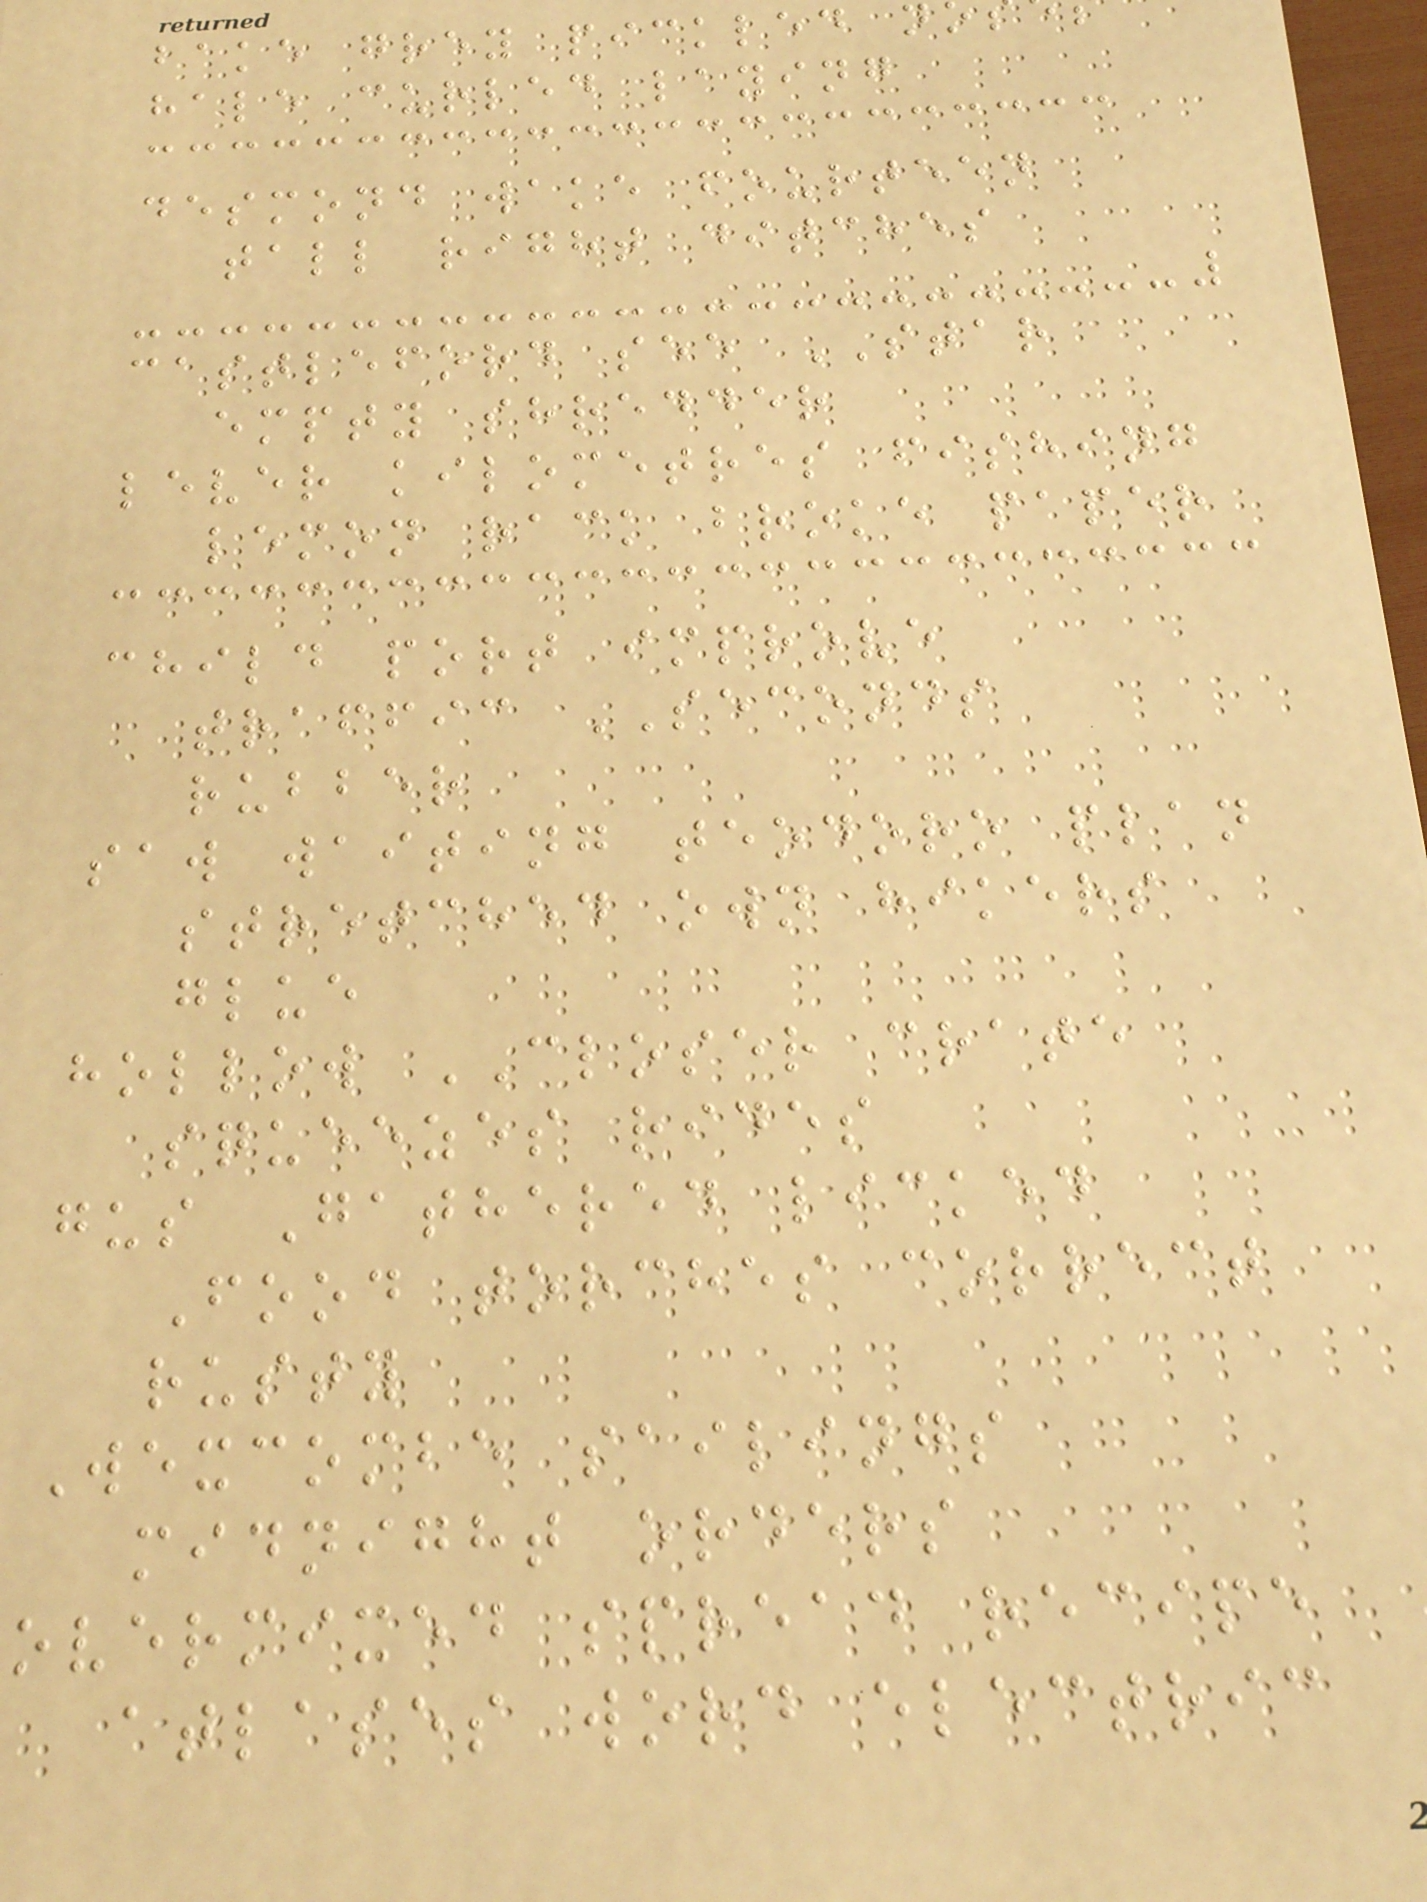bake grey pickled n
hale curled laying
desmond wake fourteen
tall right ditches
castleford see STAR
empty shredder
lever kilometres fishing
lemon rack broke paper
child port improve
traffic SECONDS
rubber
saw waiting teodoro plan
stretched own hikers
glue
hollow CLOSER crate
squeezes rides
gus Gathered licked
Food torches correct
rusty
Wexcombe sailings
midnight orders
overmixed spread recipe
atlases word electric
